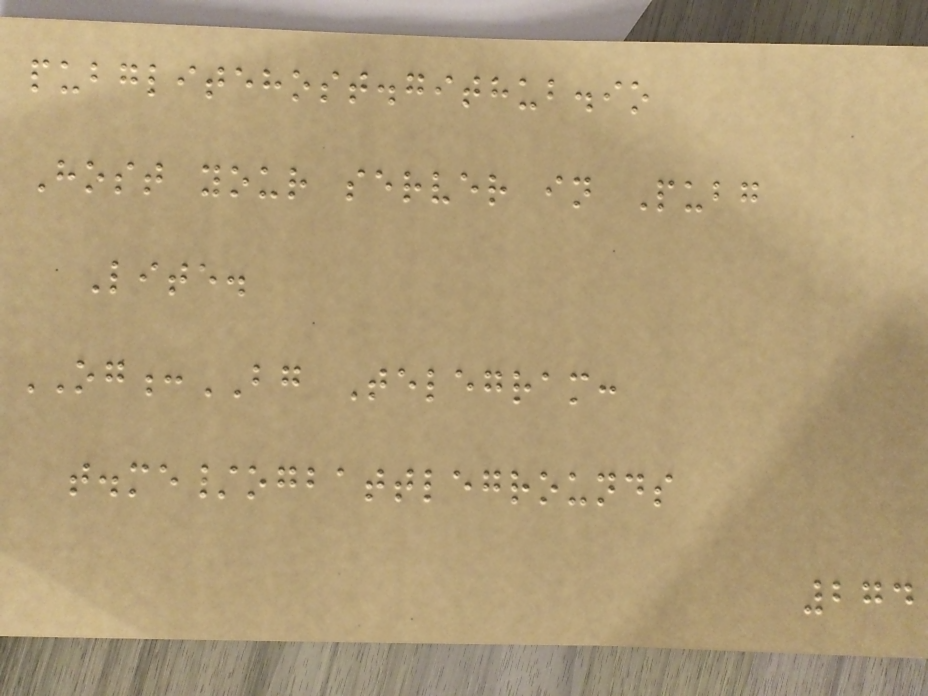pubglitehost.github.io
Host your server in Pubg
Lite.
OG:BG Telegram:
t.me/ogbattlegrounds
274
